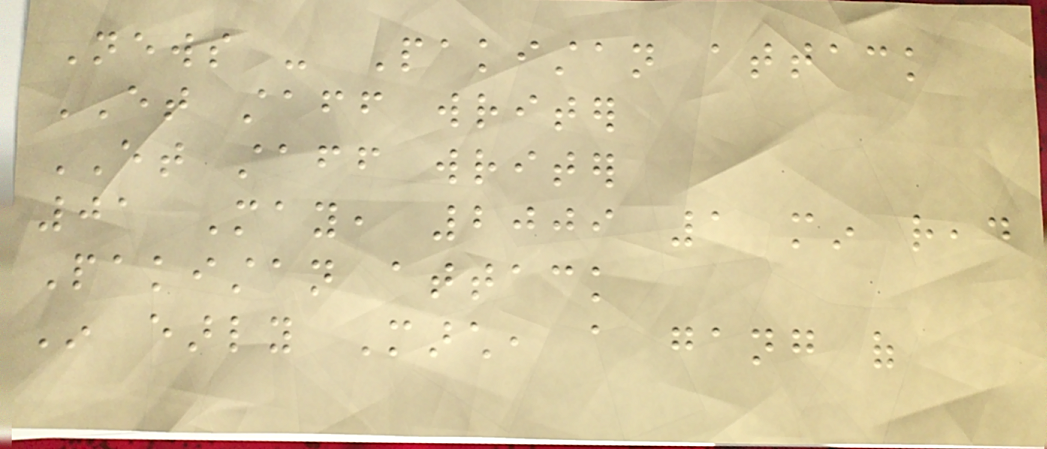News - Pakistan attack
ET staff writer
ET staff writer
01 May, 2009 1 min read
Pakistan attack
In early March, a gang of
